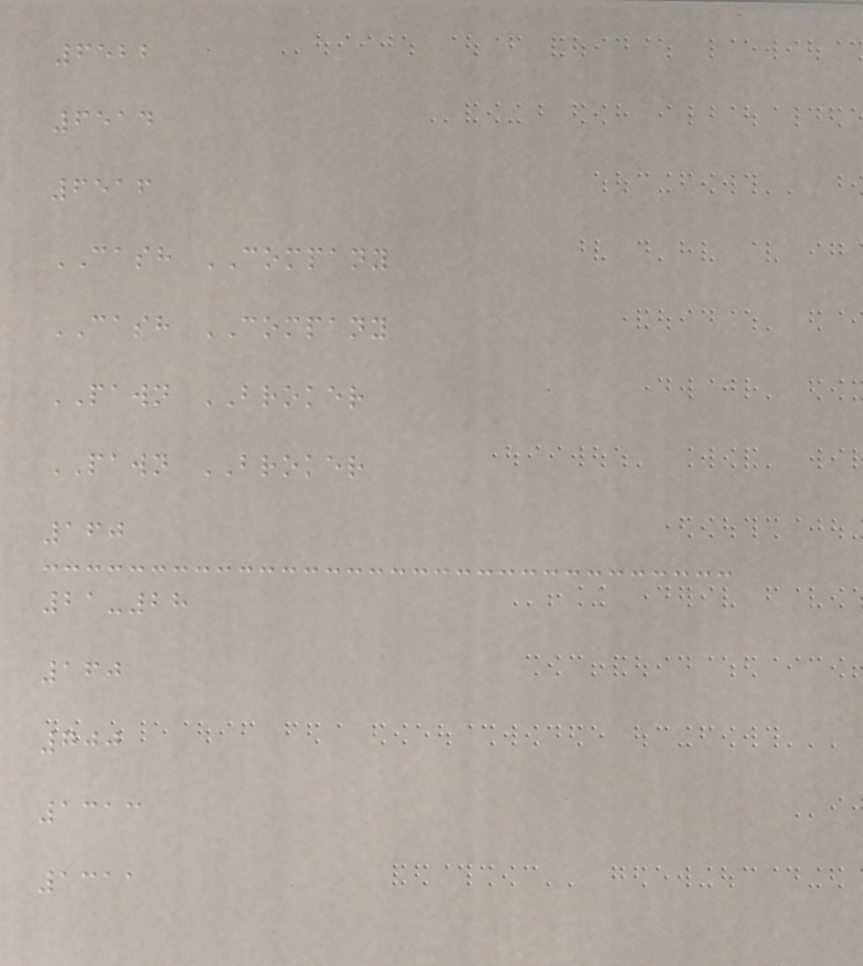6522
6514
6516
CASH COMPANY
CASH COMPANY
PAWN BROKER
PAWN BROKER
160
21-28
160
700
1313
1311
